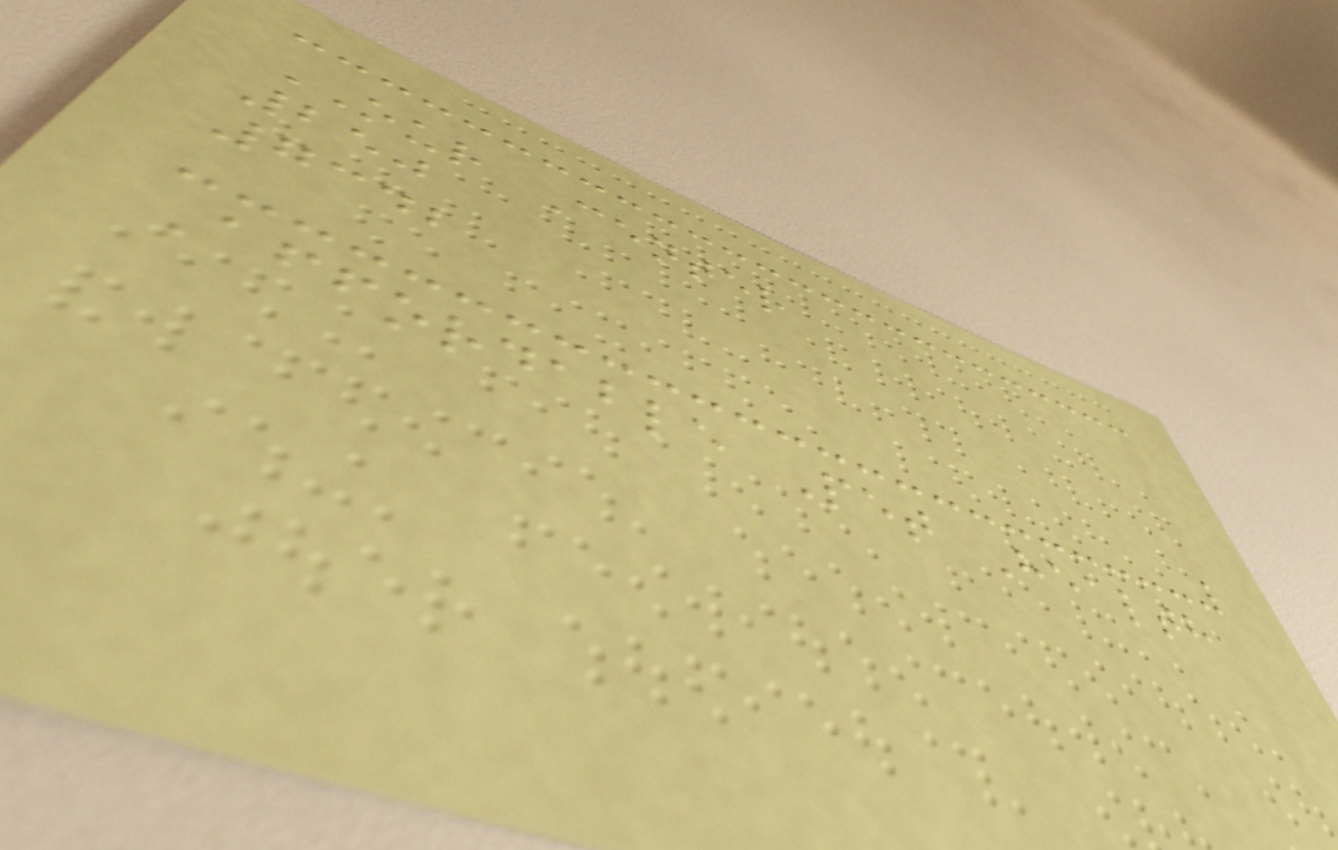OUR Center
250
7342
Affordable Pet Health
